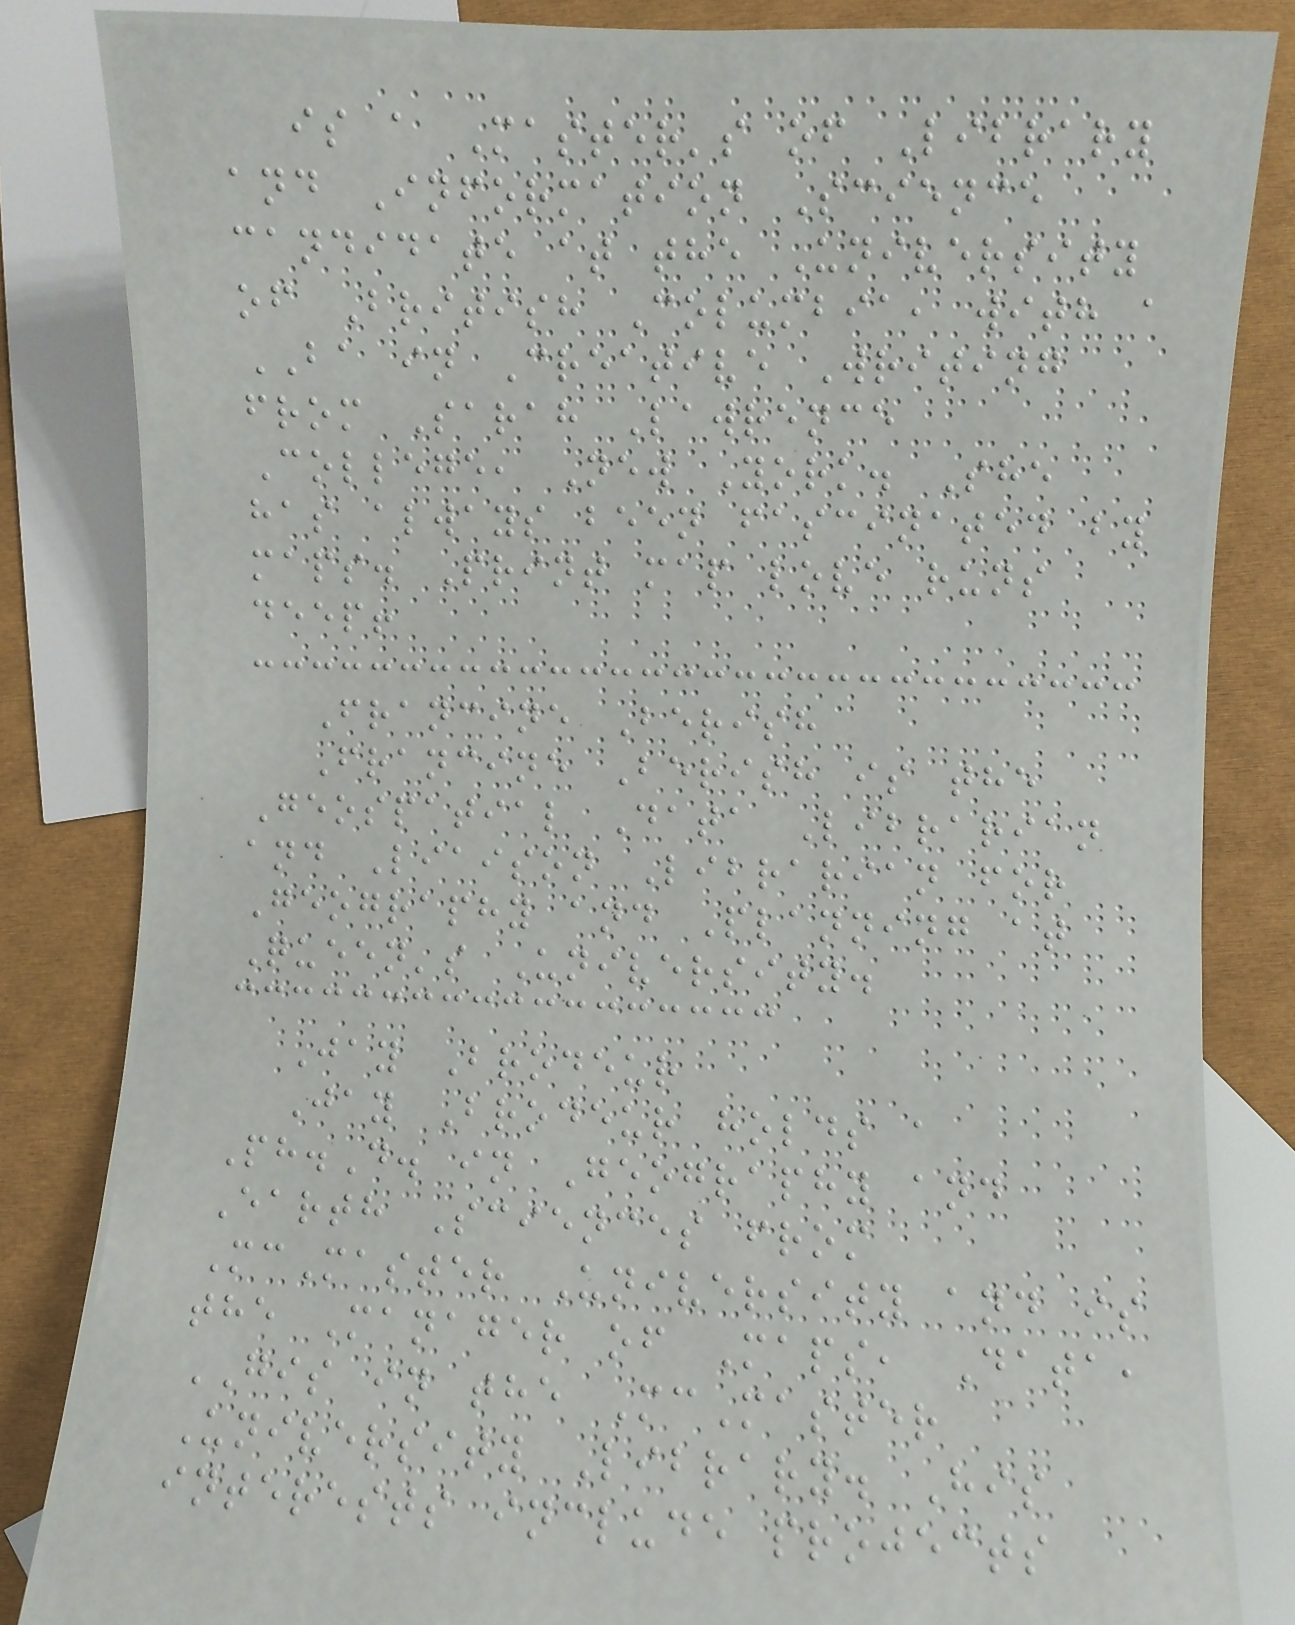is a Master's of Library
and Information Science
candidate at the University
of British Columbia, with a
BA in Creative Writing
from Sarah Lawrence
College, New York. She
has always been fascinated by
maps. Print map love runs
deep!
Francine Berish
Francine Berish is the
Geospatial Data Librarian
and Liaison Librarian for
Geography and Planning at
Queen's University.
Jay Brodeur
Jay Brodeur holds a
Ph.D. in Geography and
Earth Sciences from
McMaster University and is
the Manager of Maps, Data,
GIS in the McMaster
University Library. His
interests include projects
